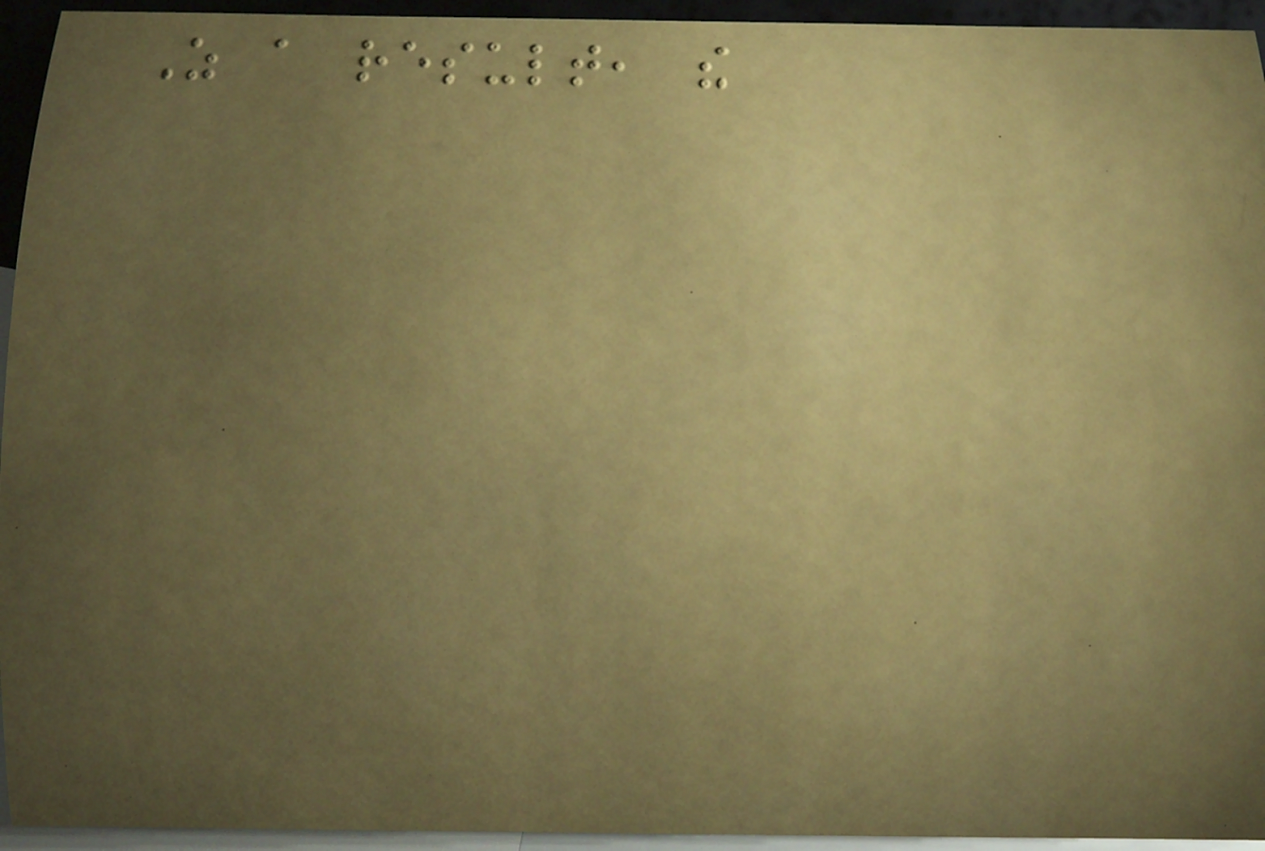As a result, the
